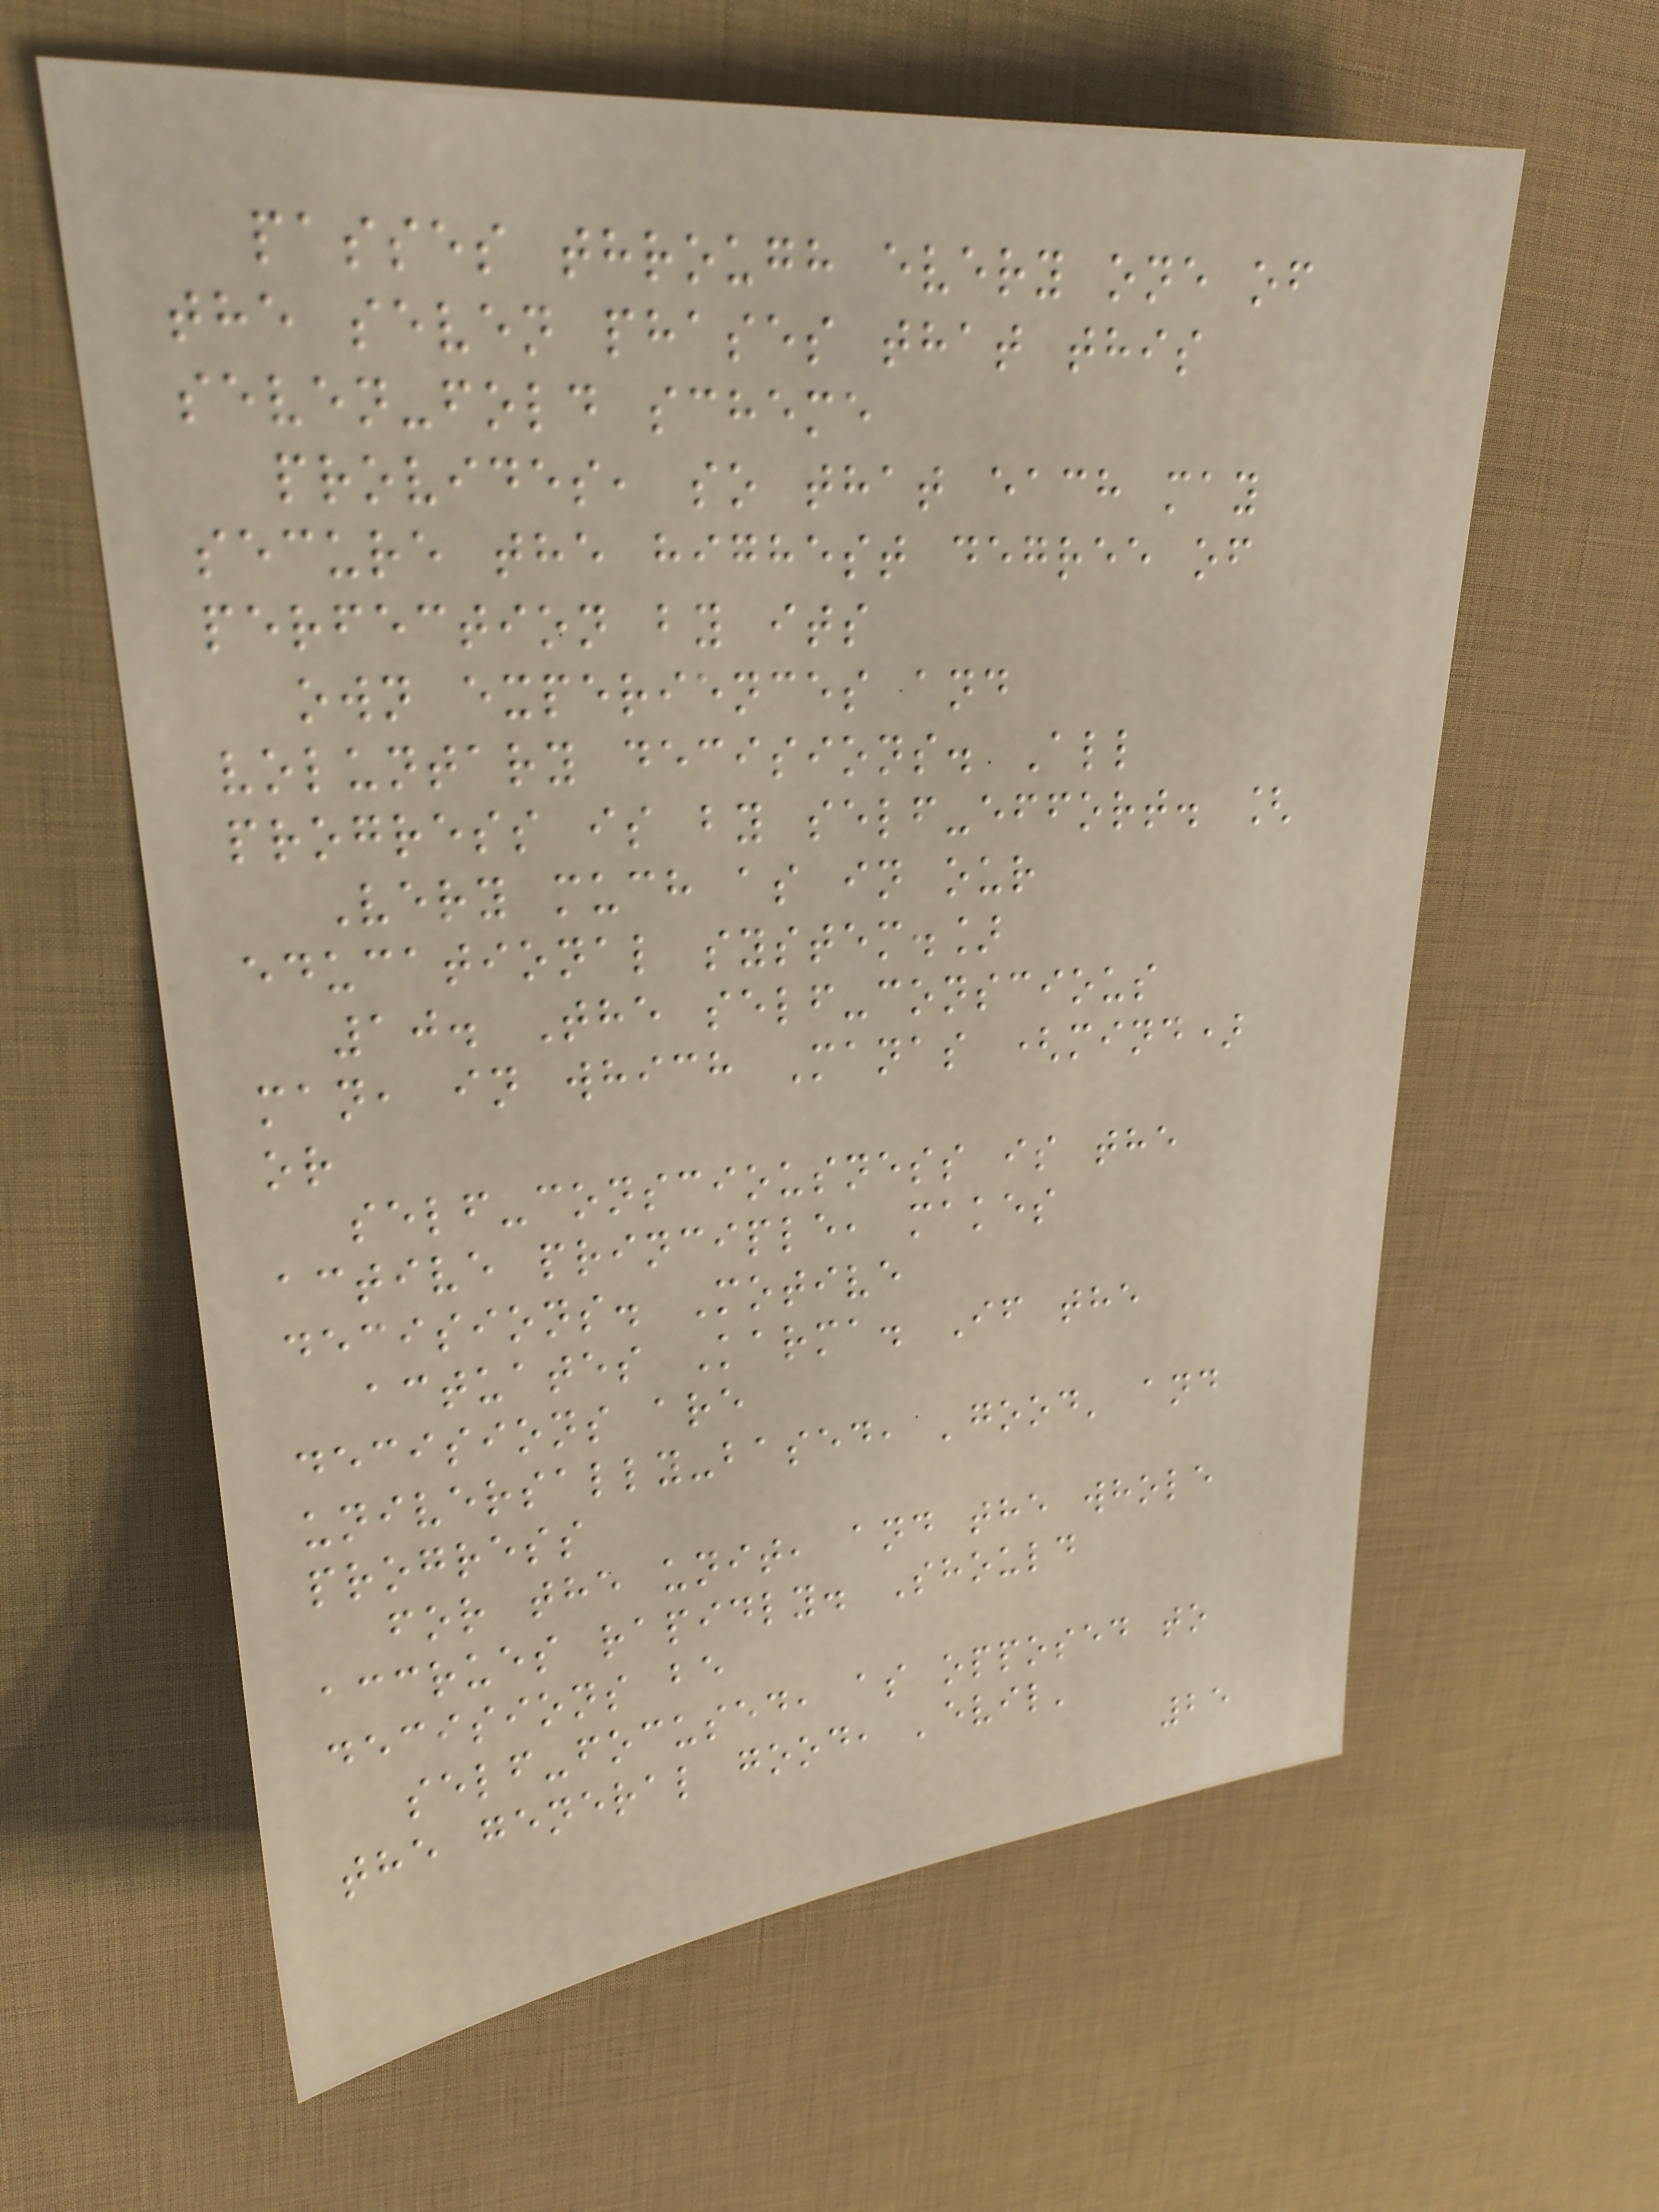passes through every one of
the seven phases that this
seven-fold scheme
provides, so that each may
secure the highest degree of
perfection by its
own experiences and
voluntary decisions. All
progress is by self-effort. [
Very much as in our
educational system.]
10. The self-conscious
man, in which Manas (mind)
or
self-consciousness is the
active principle, makes
decisions. Motive
actuates Karma. If the
decisions are
universally-based, 'good' and
progress
for the unit, and the whole
accrues rapidly. Should
decisions be
self-focused, as opposed to
the general good, 'evil'
25
